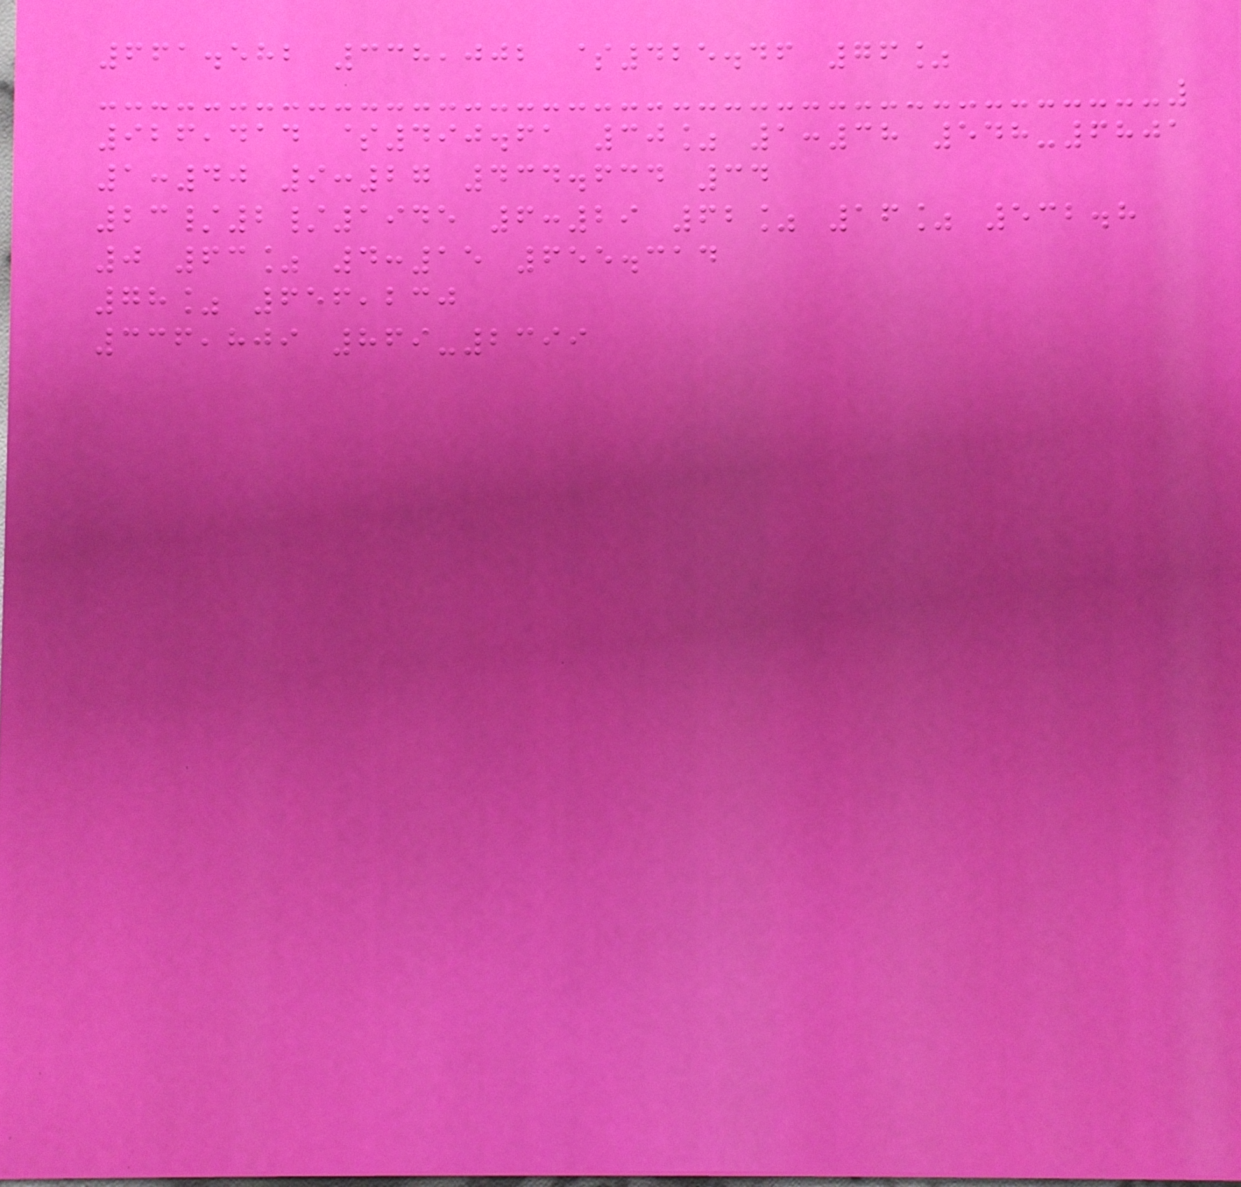661.582 338,002 $425.46 76%
926,414 $490.61 30% 1:38 548-6801
1:40 9:27 434.634 34
23/2/1945 6:29 62% 16% 532.8
0 63% 4:15 655.314
78% 656,230
336,809 869-2399
